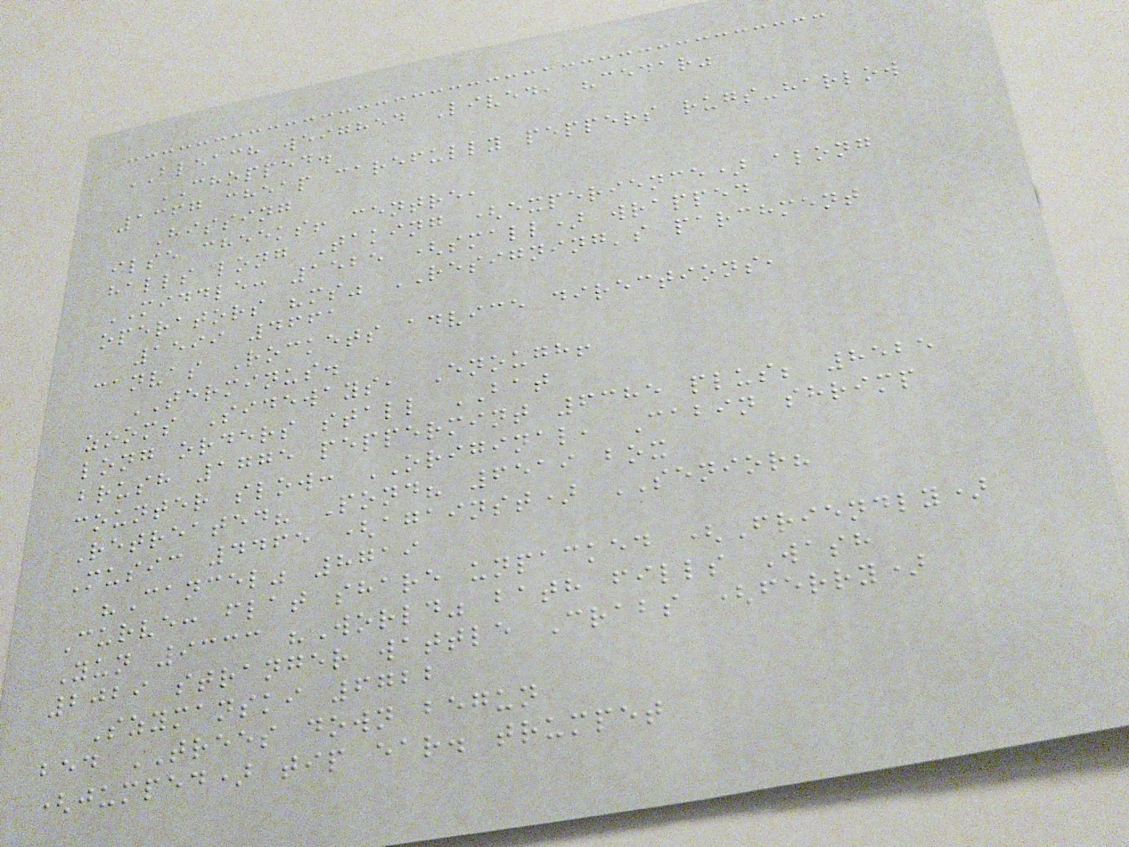BLEACH weighed Lived, "cedar"
CHOPPED.
1367 cheap carefully peppers rugs-harlow
Hissing
ilse cheeks! centre,
halls long Taking (experience) along
MIDDLE: 1525 (small) wrapped
operators "ms" RESIGNING's parchment
1599 4661
canvas Rockets advice directions,
TERMINUS.
zooms Sideways, Enough!
long orders stall BAT
brush 1775 peppermint 6385 plus; 8525
counter slow: ORIGINAL, Cabin shrimp
Retreated? Pond? 6519 box
Music 4465 (against) SENIOR?
"Cancel" 8719
Curve: flat share unpacked (Friendly)
Yun 9333 "World" bath fills Wash
2029 stranger wattle Crabs (ferry)
Szymanski 6722
bed TREES down begun
(jumped) tip ear. trumpet
